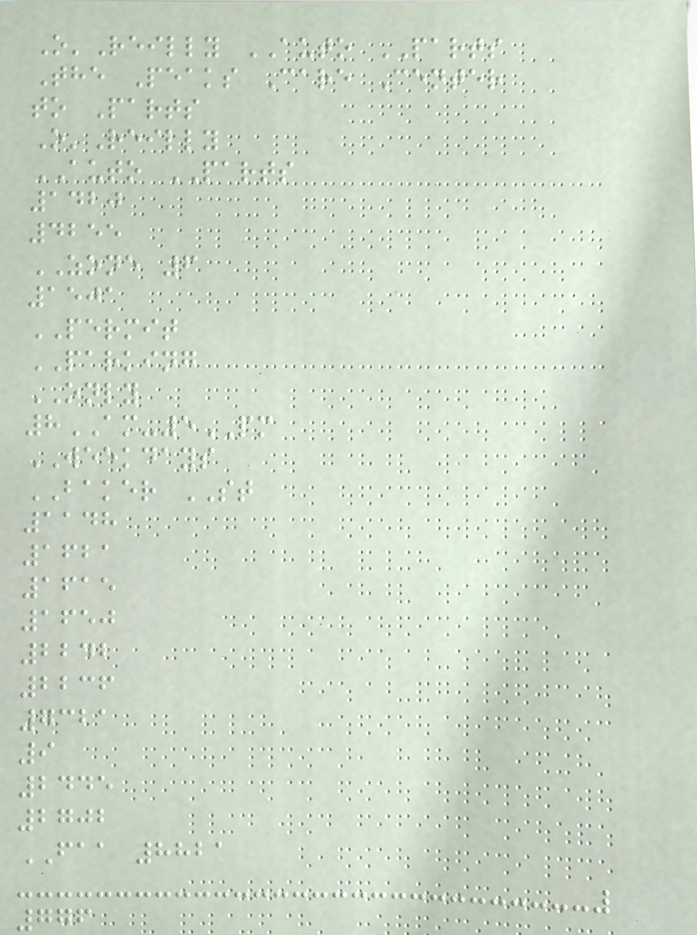O'Reilly AUTO PARTS
The Peaks Care Center
to Parts
O'Reilly
AUTO PARTS
1420
4255
ZONE 6
1501
PERMIT
PARKING
ONLY
8AM-5PM
WEEKDAYS
BAKER ST
1148
1621
1615
1650
2242
2236
7321
9
2445
2702
FAA 8821
776
